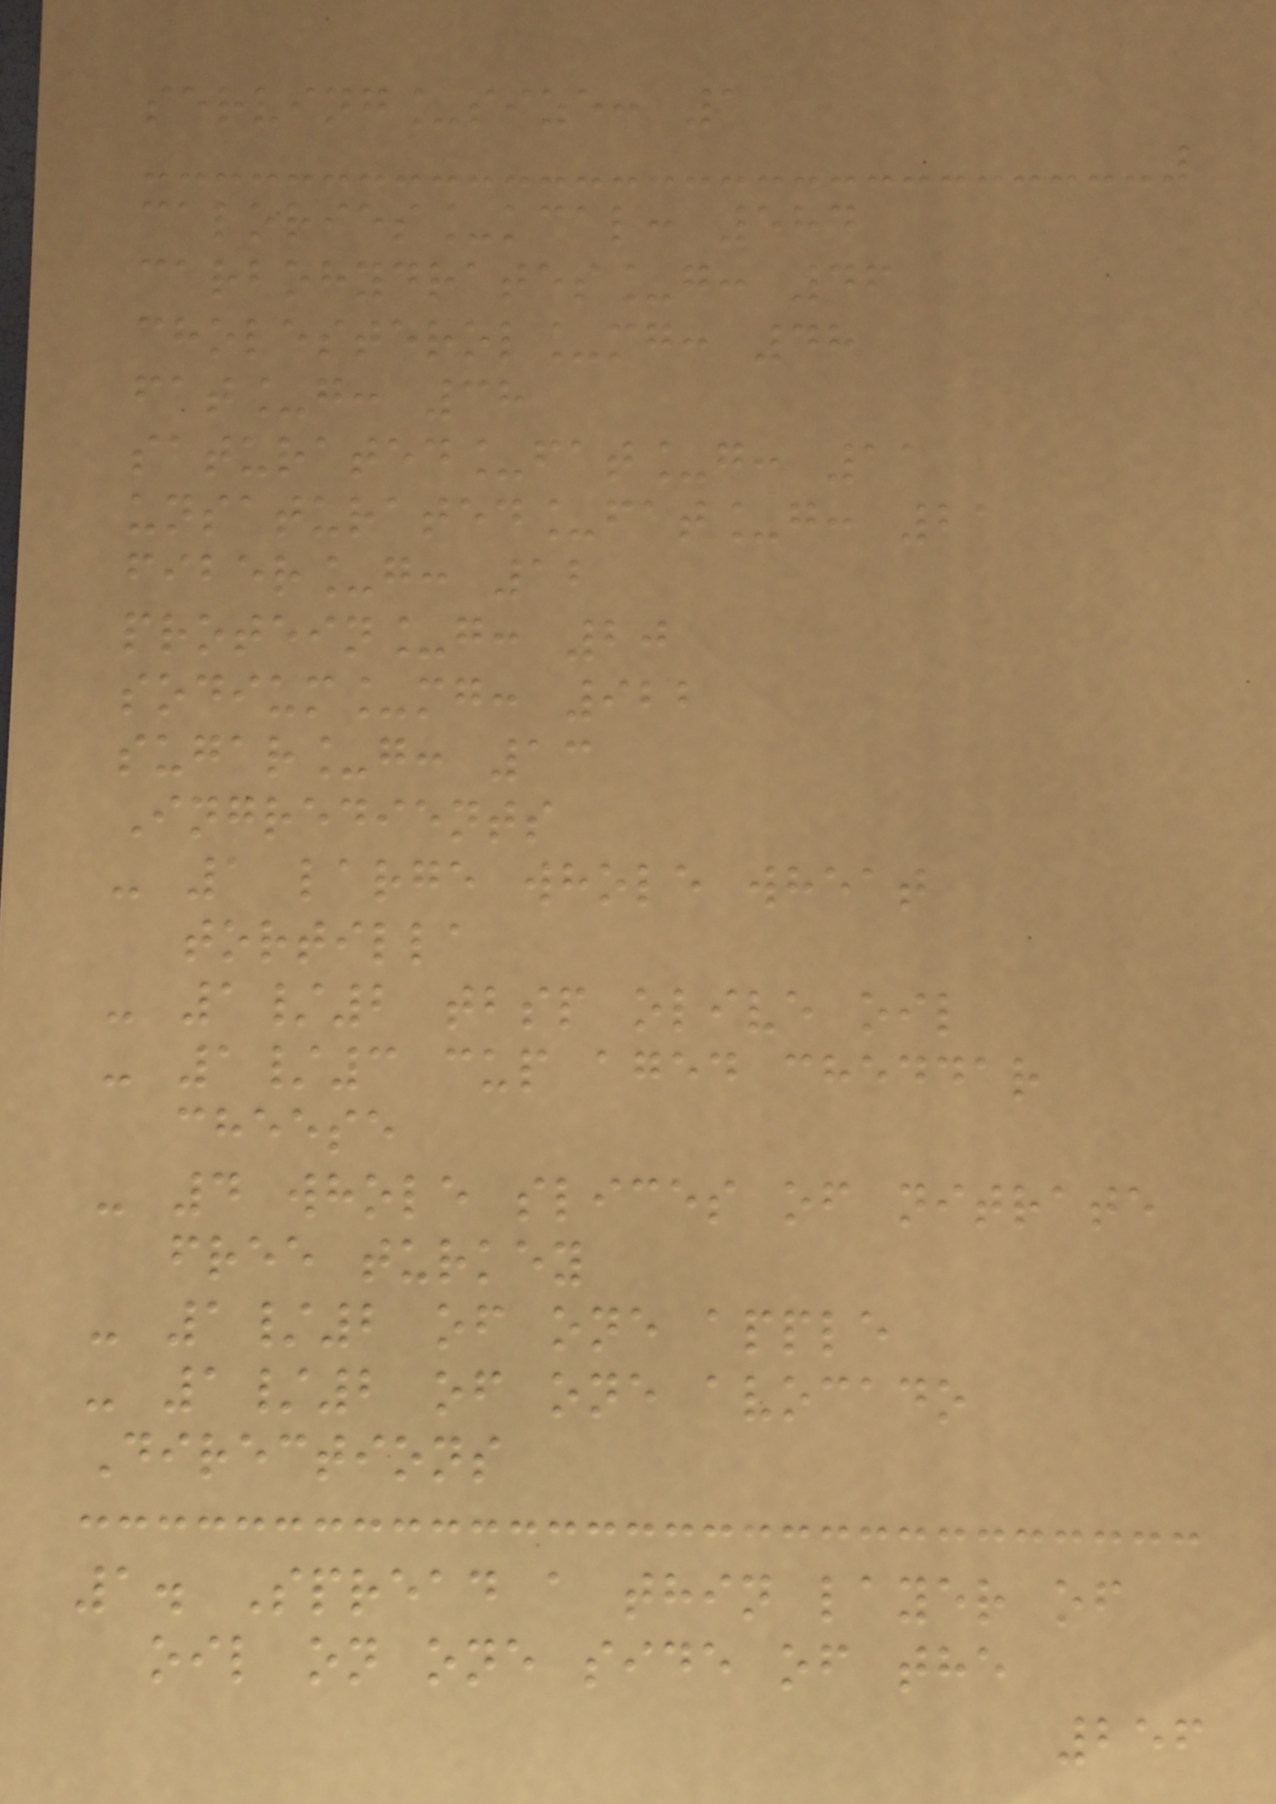serving_size: 1
calories_kcal: 584
carbohydrates_g: 46
cholesterol_mg: 48
fat_g: 38
saturated_fat_g: 11
unsaturated_fat_g: 21
fiber_g: 12
protein_g: 20
sodium_mg: 922
sugar_g: 13
Ingredients
- 1 large whole wheat
tortilla
- 1/2 tbsp olive oil
- 1/3 cup aged cheddar
cheese
- 4 whole slices of nitrate
free turkey
- 1/2 of one apple
- 1/2 of one avocado
Directions
1. Spread a thin layer of
oil on one side of the
256
